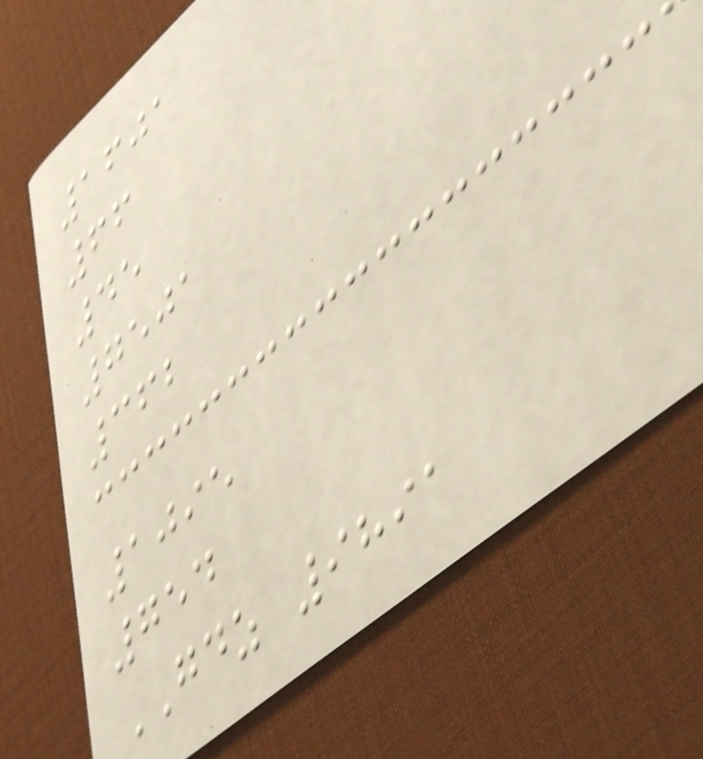1601
66
45
7501
362
1095
754
GDZ 9891
